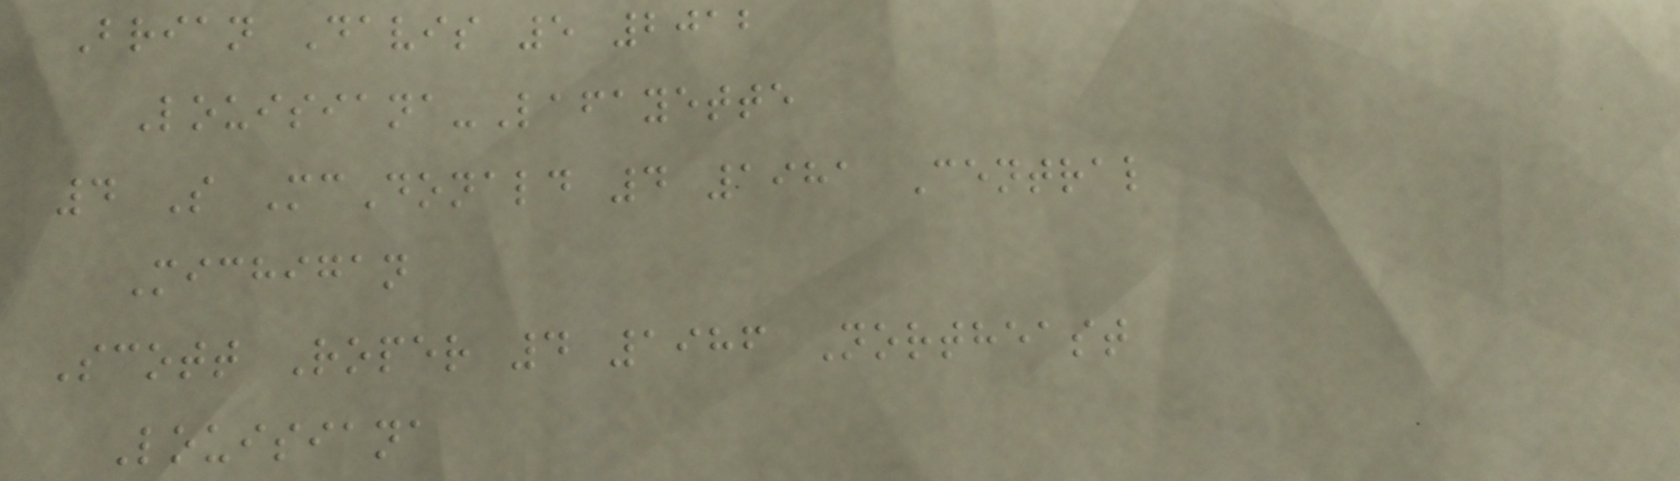Brian Davis 5 2012
Louisiana-Lafayette
4 S McDonald 4 1981 Central
Michigan
Scott Roper 4 1986 Northeast
Louisiana
